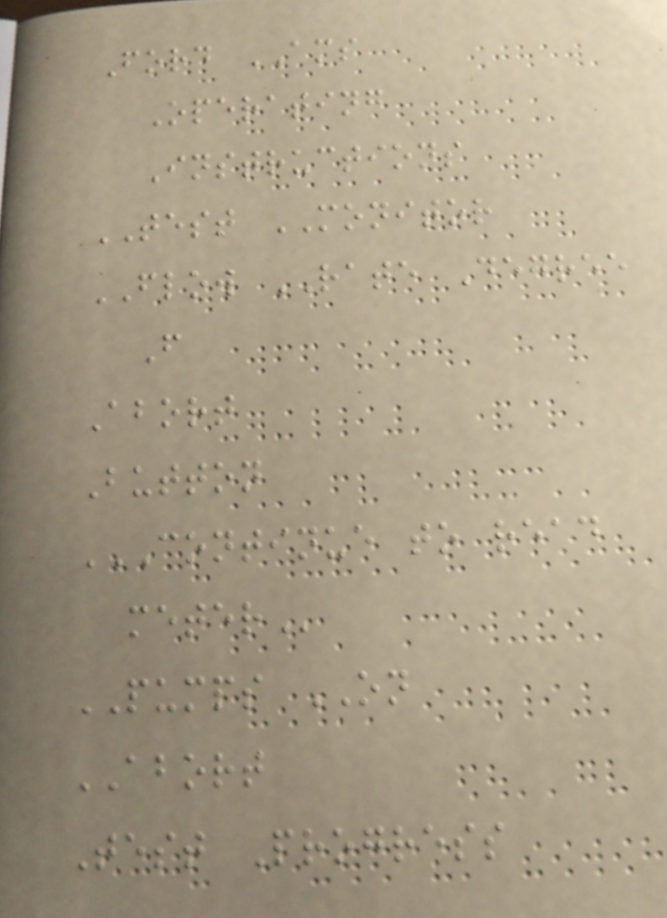Ford AMS
Operating
Instructions
TEST MONITOR
FLOW RATE Degree
F
Abort
Button
CONTINUE TO READ
METER
PUMPS ON
ABORT
Test Progress
